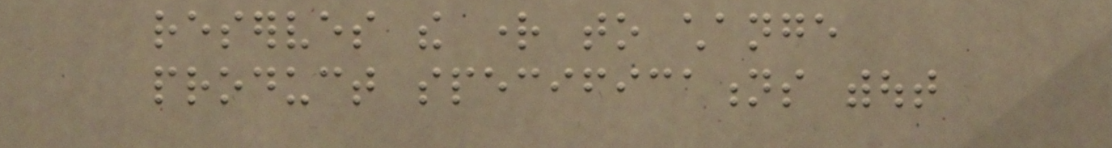reserves the right to change
product specifications without
